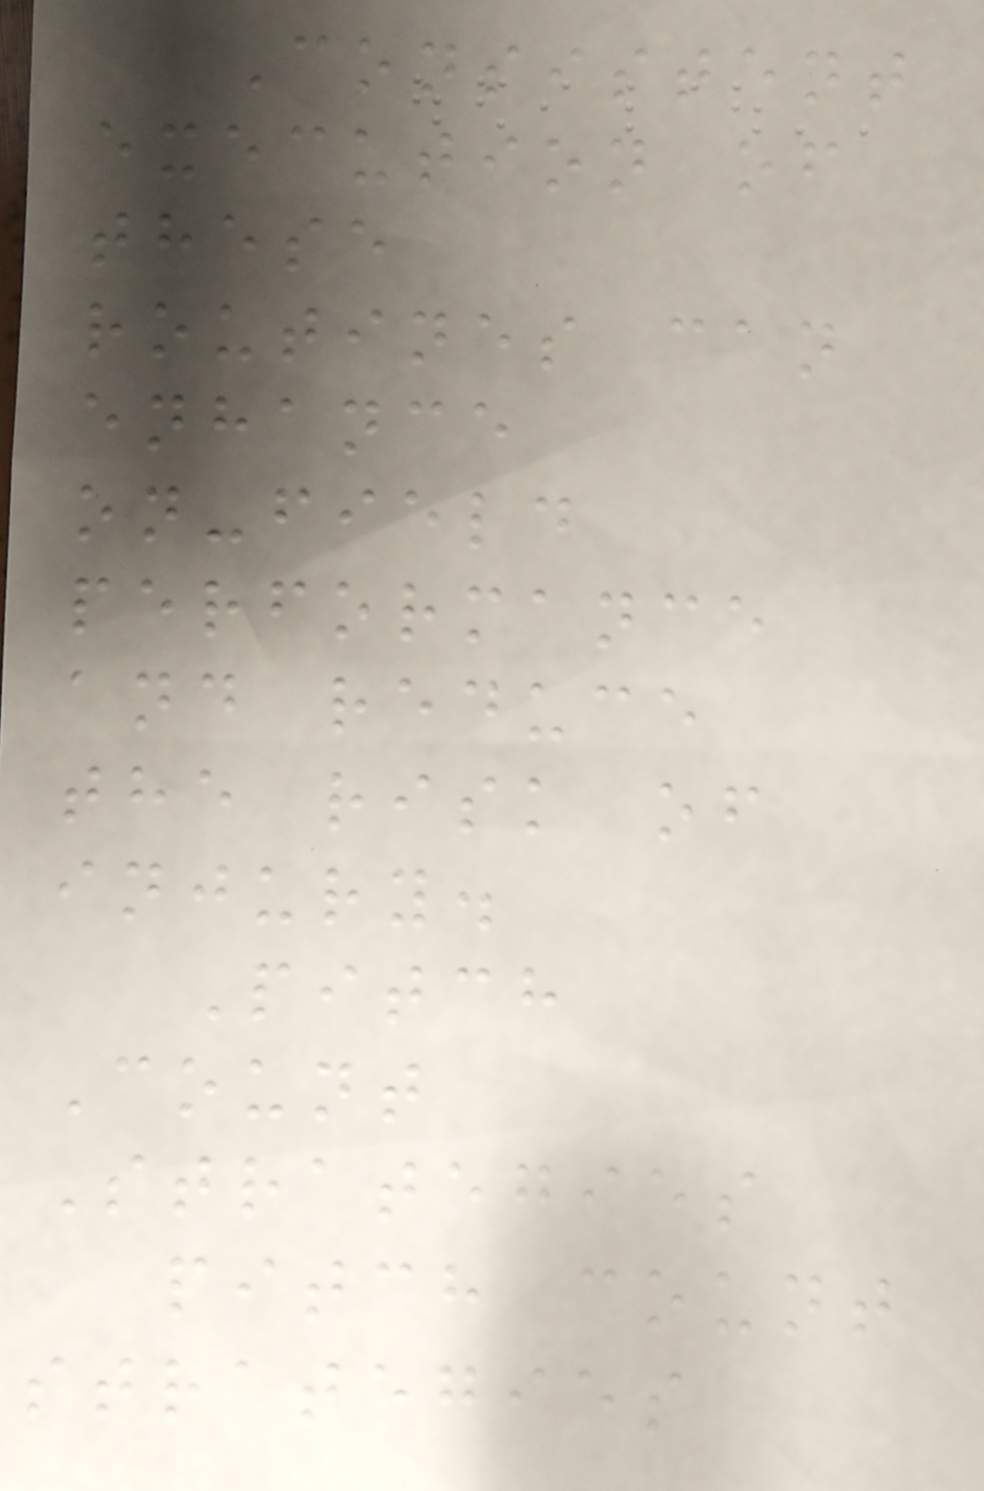Consistent
execution of
these
routines can
enhance
on-field
performance
and reduce
the risk of
injury.
Pitch
Count
Strategies
pitch count
strategies
